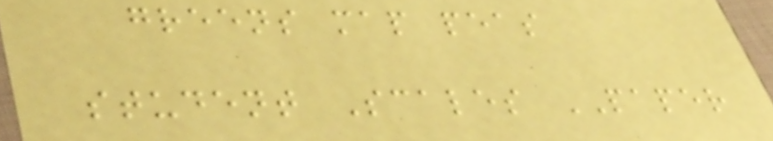greens map peas
student Scales PAPER
